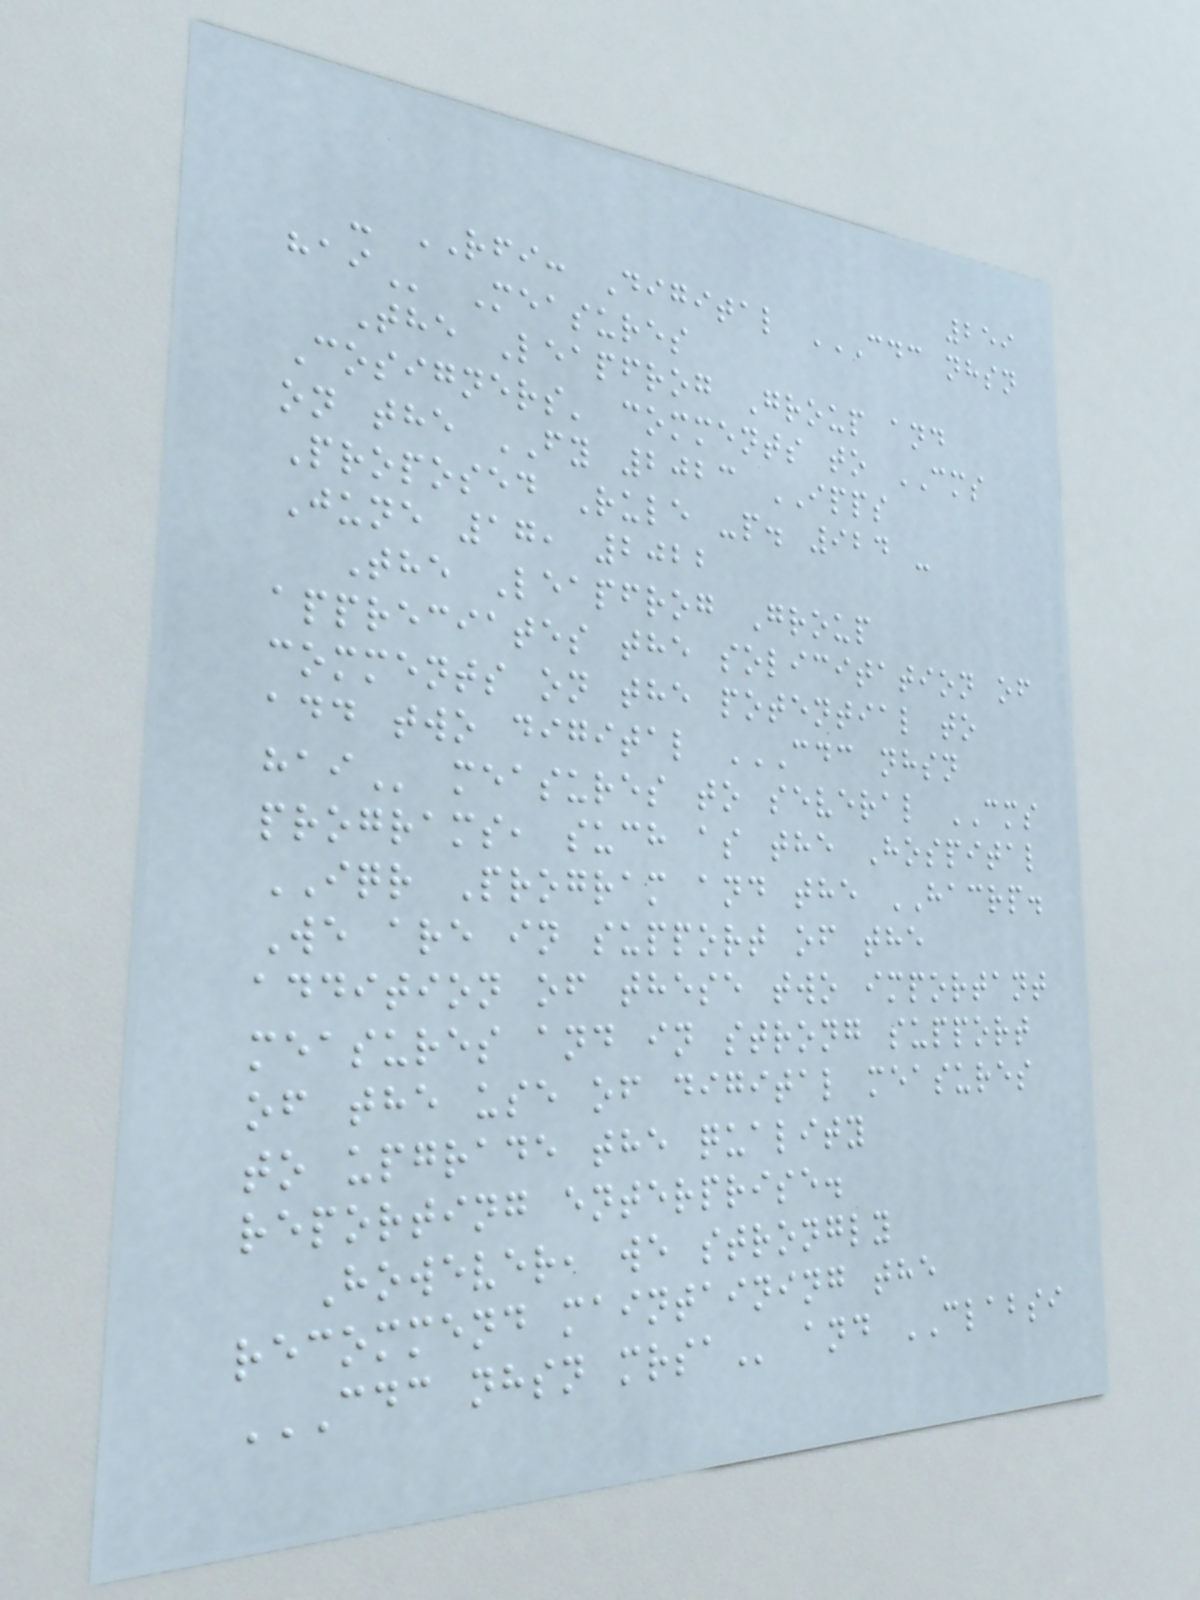259
- RFI: Digital CDC NHSN
HAI Measures
The Leapfrog Group and
Cosigners' comments to CMS
on the FY 2023 IPPS
Proposed Rule -p. 924 -
June 17, 2022
The Leapfrog Group
appreciates the solicitation of
comments on the potential to
add two digital CDC NHSN
HAI measures to several CMS
programs, such as the Hospital
IQR Program and the HACRP.
We are in support of the
addition of these two important
measures and in strong support
of the use of digital measures
to upgrade the quality
reporting enterprise.
However, we strongly
recommend maintaining the
CDC NHSN MRSA and CLABSI
